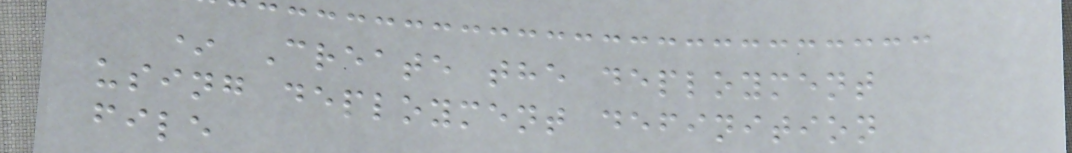* Create the deployment
using deployment definition
file
